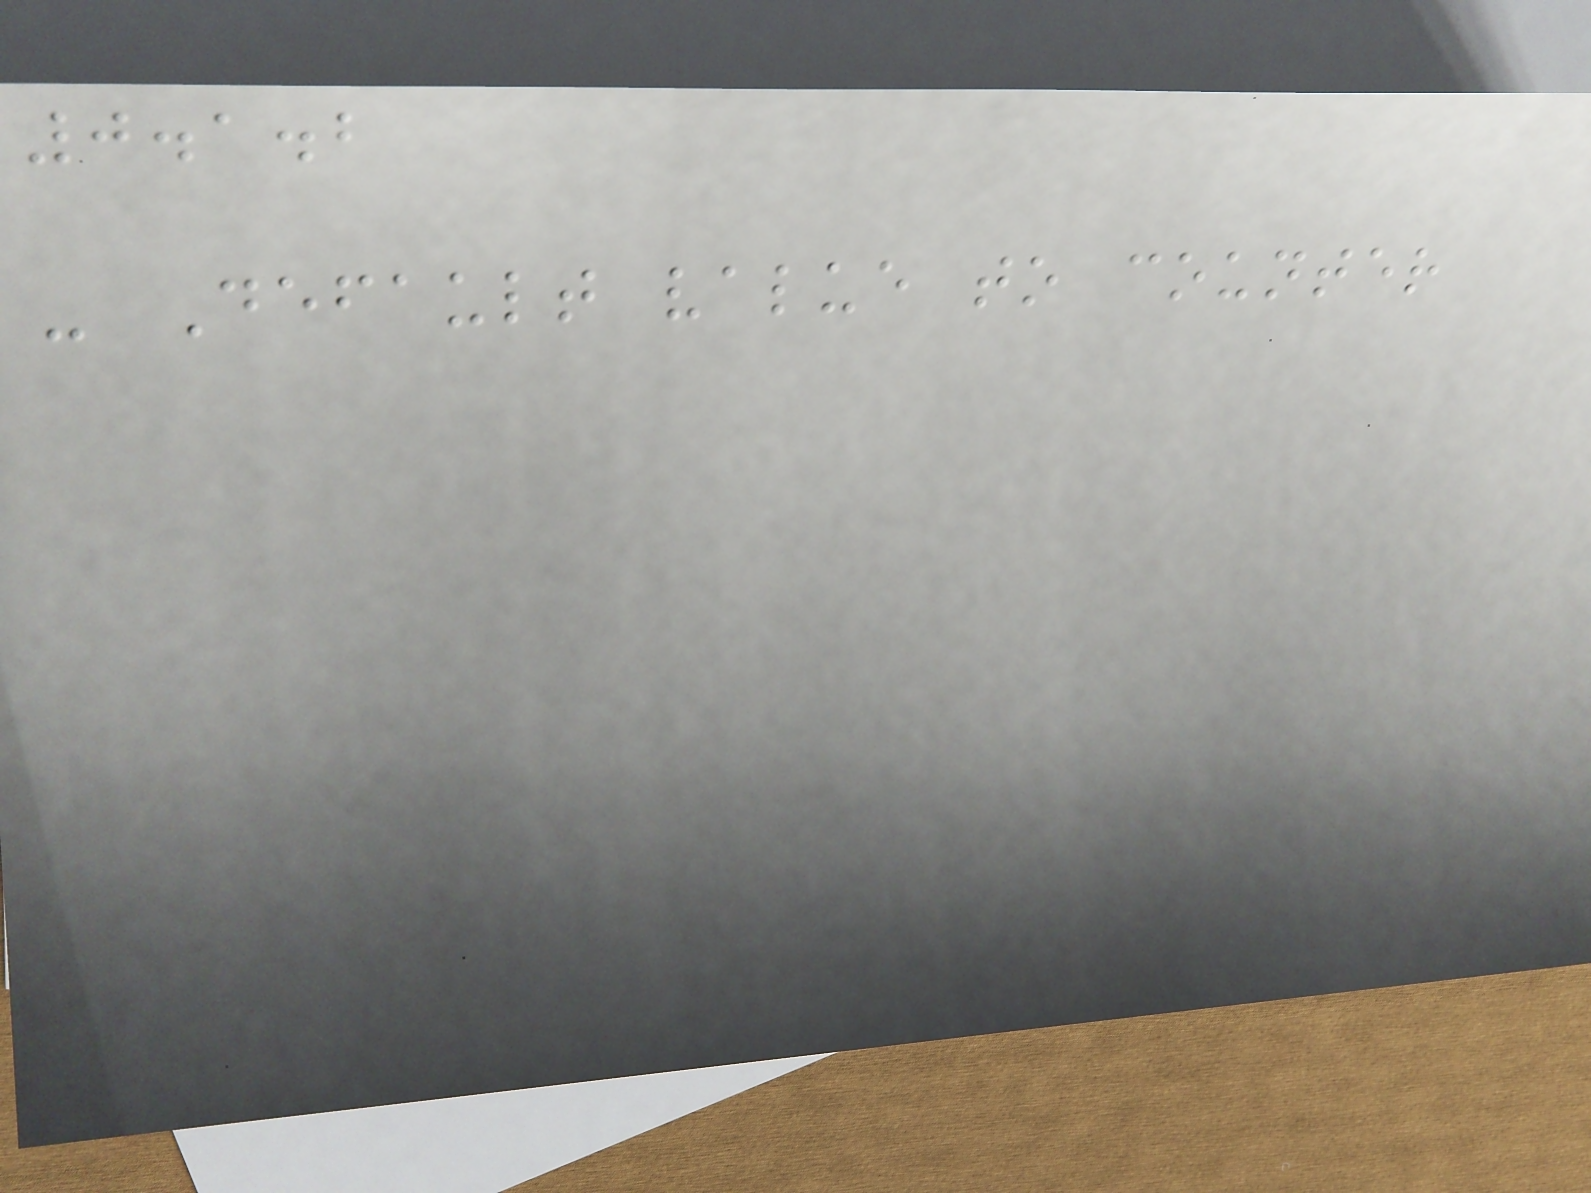0.1.2
- Default value to counter
